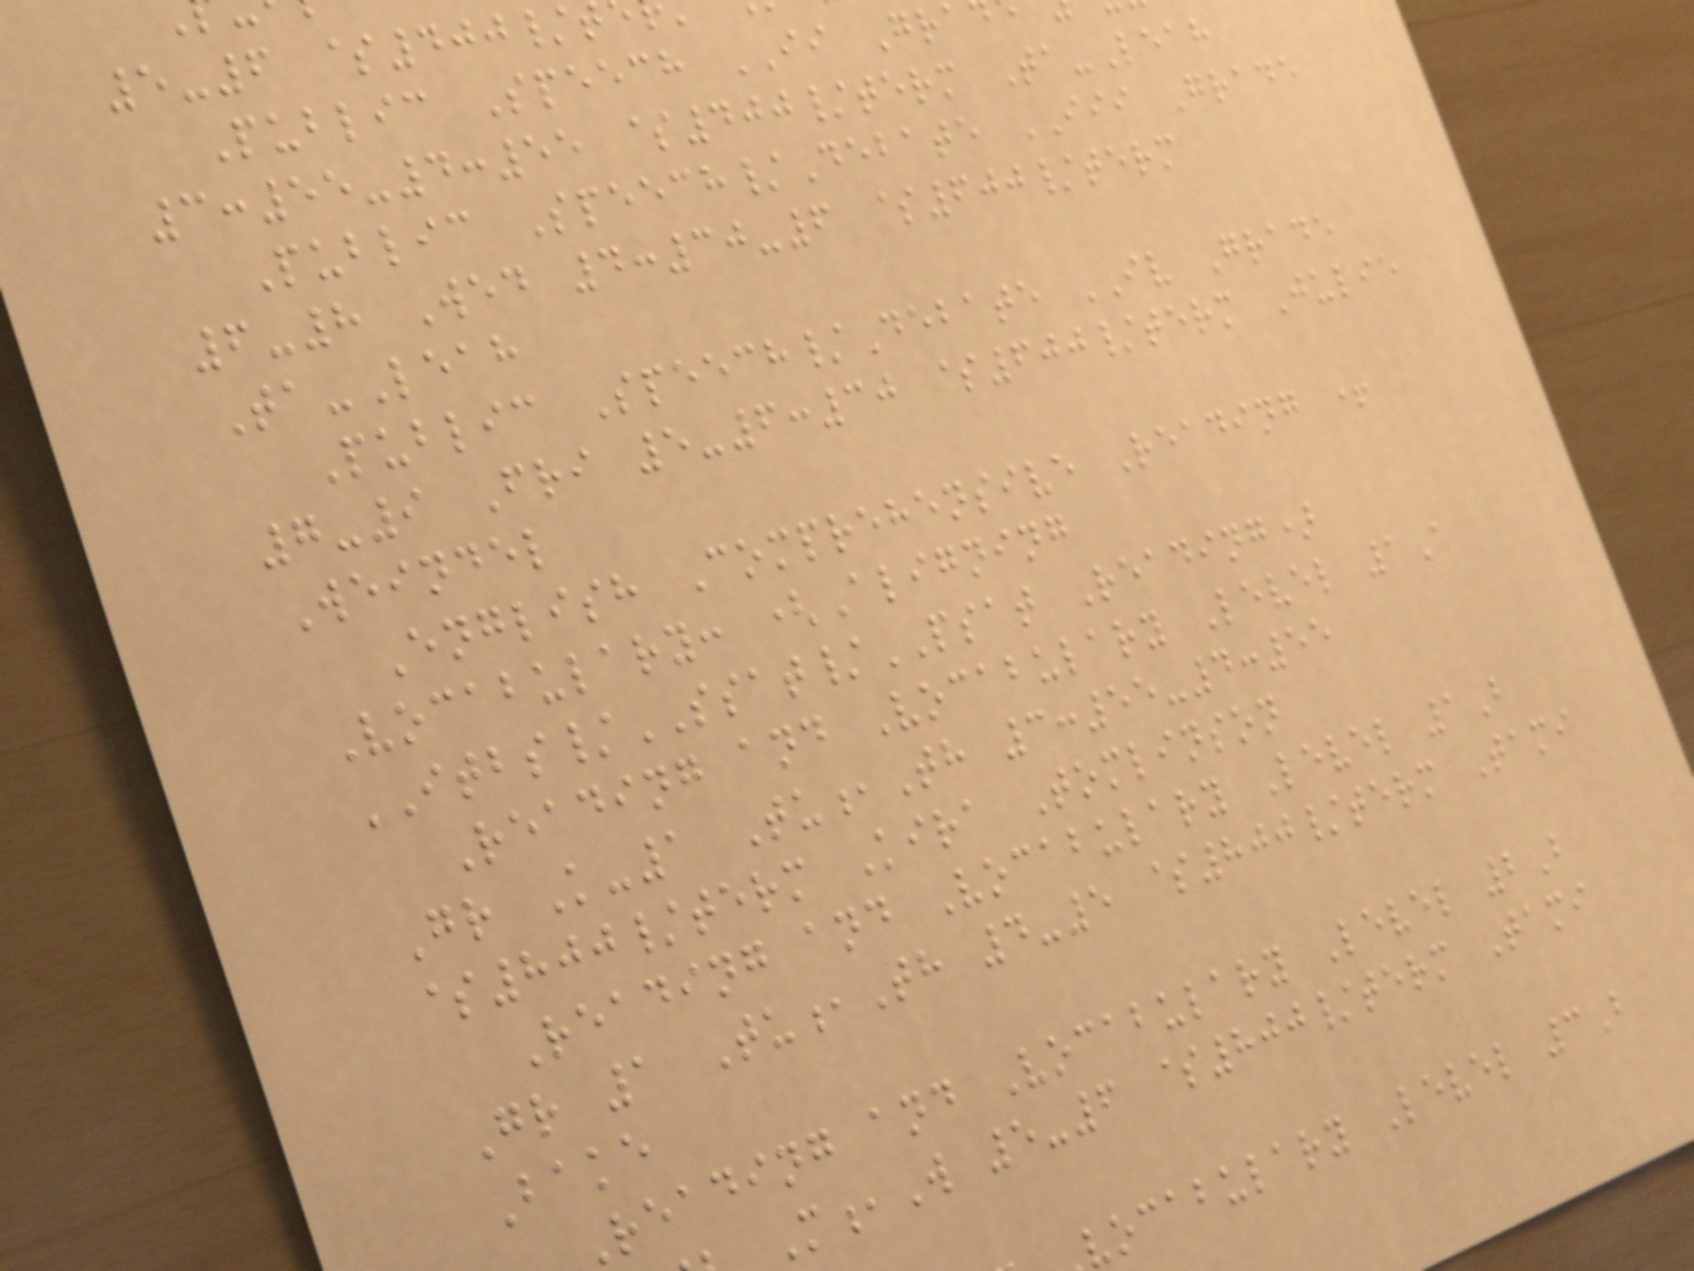5-6 $400/t
Public Speech II Gra
3:55-4:55 $400/term Ta-Leah
Public Speech/Debate III Grade
6-8 Wed 4:30-6 $600/term
Ta-Leah
Public Speech/Debate IV Grade
7-9 Fri 5-6:30 $600/term Julie
Weindel
English Comprehensive Reading +
Vocabulary: (Aligning
ITBS/SSAT/PSAT Reading)
Reading and Vocabulary Level 1A
Gr K-1 Tu,Th 3:55-4:55
$800/term Kira Tomlinson
Reading and Vocabulary Level 1B
Gr 1 Tu,Th 4-5 $800/term Tami
Bake
Reading and Vocabulary Level 2B
M,W 5-6 $800/term Tami
vocabulary Level 3B
